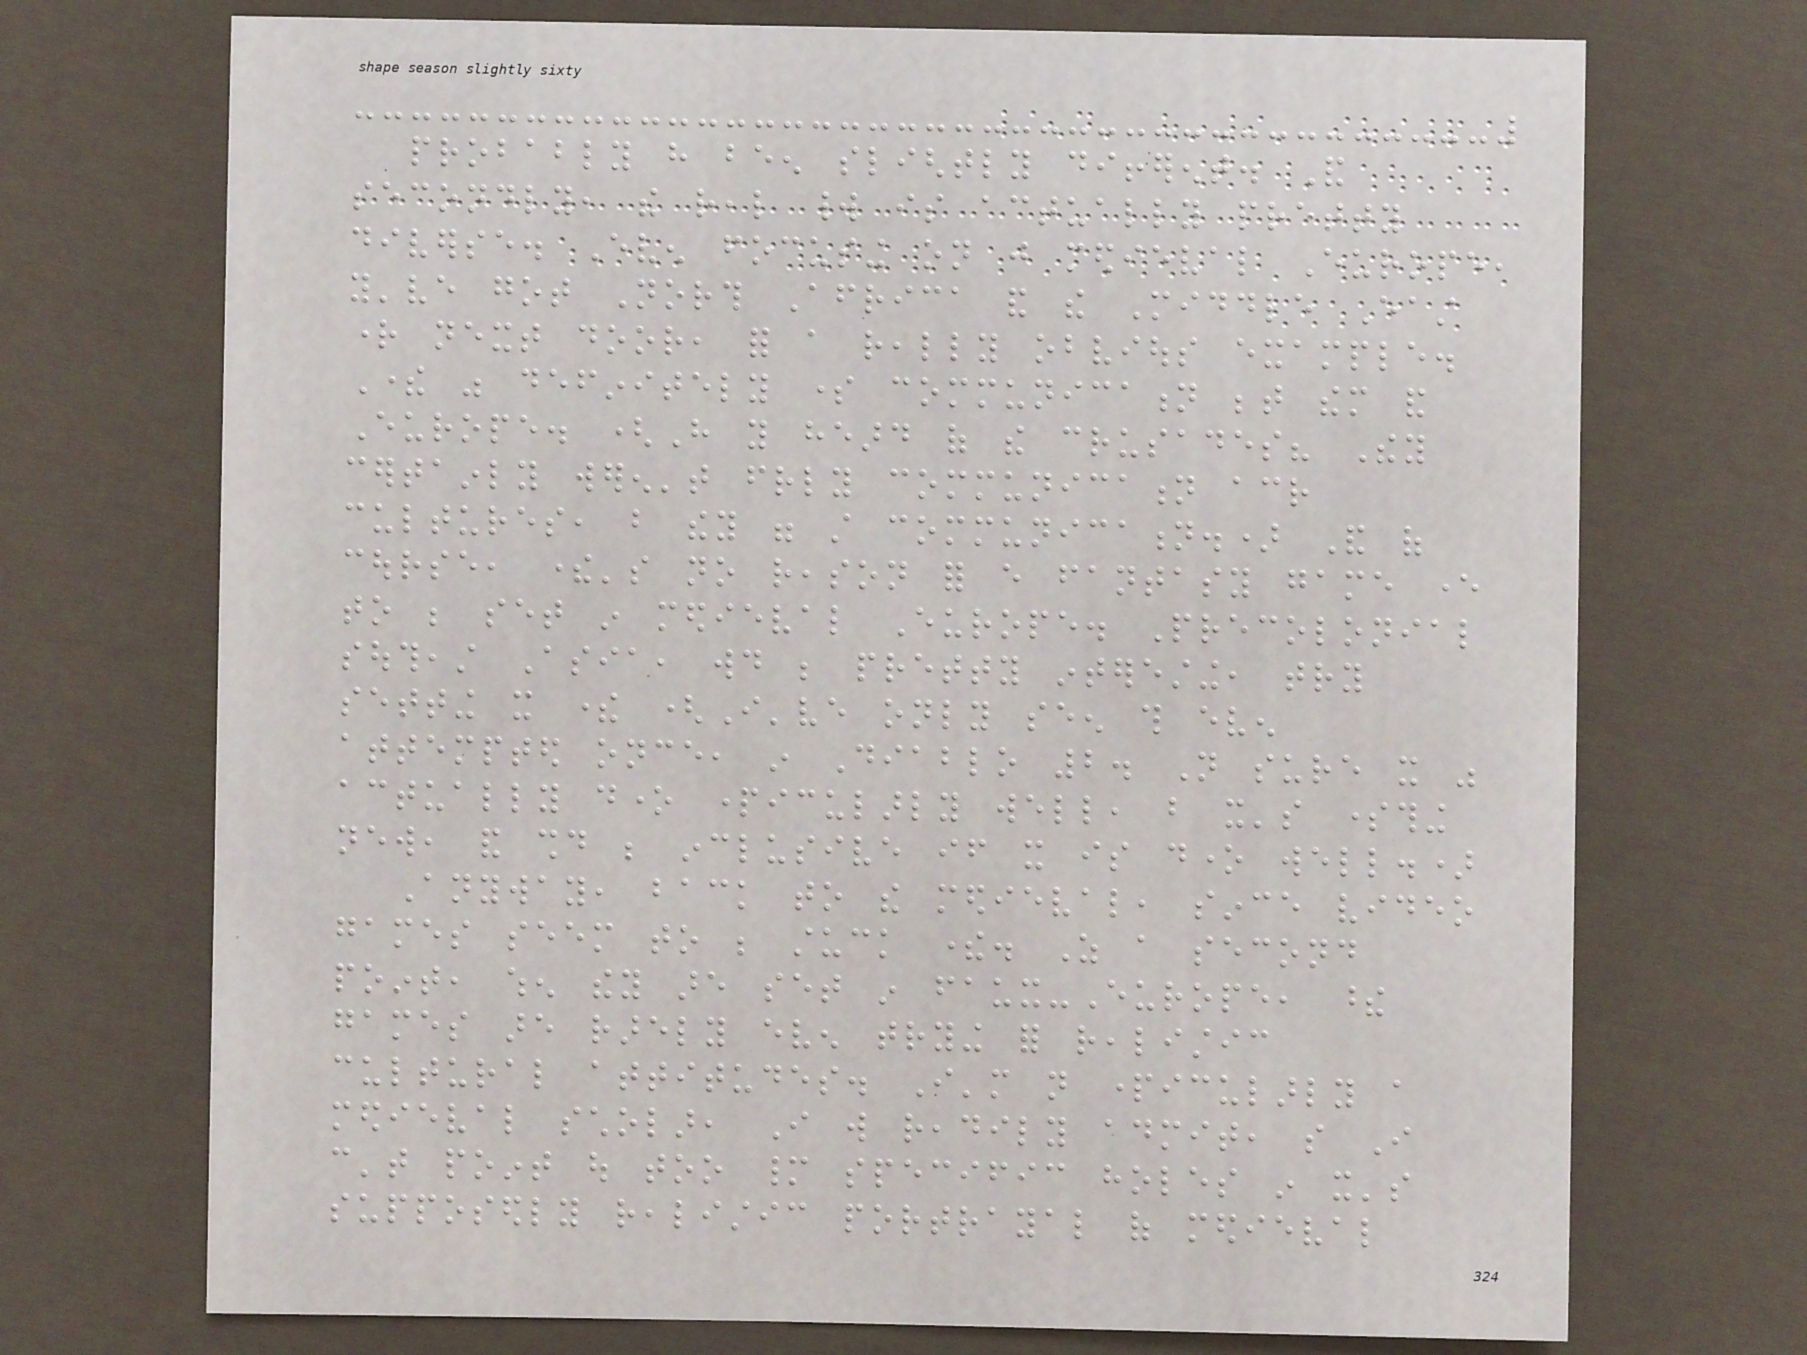probably have been slightly different. And
secondly, the real world is actually pretty
diverse. Even focusing on just medieval Europe,
you've got North Africa and the Middle East
right next door, for a really obvious example.
There was definitely some communication between them and
Europe. (Have you heard of the crusades? They
certainly weren't friendly communication across
cultures, but they were still communication.) And of
course, there's no reason for every fantasy game ever
to be set in medieval Europe. Precolonial
southeast Asia, would be pretty interesting, try
setting it there (I've only seen this even
attempted once, in Diablo 2. Not sure it was
actually done particularly well, but it's something
new, and should be inclusive if it is done well.)
Anyway, back to the medieval, since video
games seem to be stuck there. As a second
point, when they are set in faux-Europe, these
games are rarely even trying for realistic
cultural attitudes. I'm not particularly a
medieval scholar, I will readily admit, so I
can't point out too many specific holes in it's
supposedly realistic portrayal of medieval
